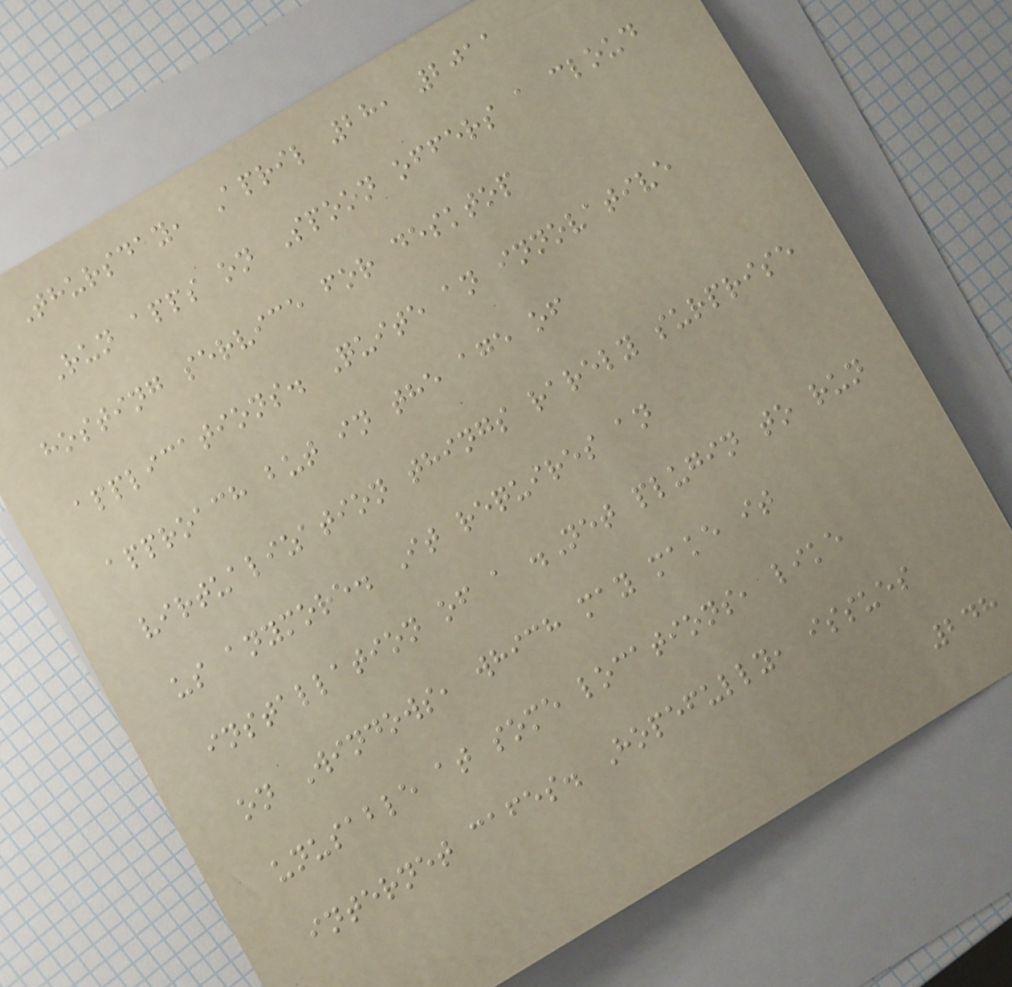Thursday, April 28, 2011
Run apps on Spoon offers a cloud
hosting service for desktop
applications. Quite an innovative
approach but in the age of
virtualization things rarely surprise
us anymore. It requires an
installation of a .Net plugin to run
on Windows, which may make it
unusable at some locations, like
internet cafes. Hopefully, issues
248
